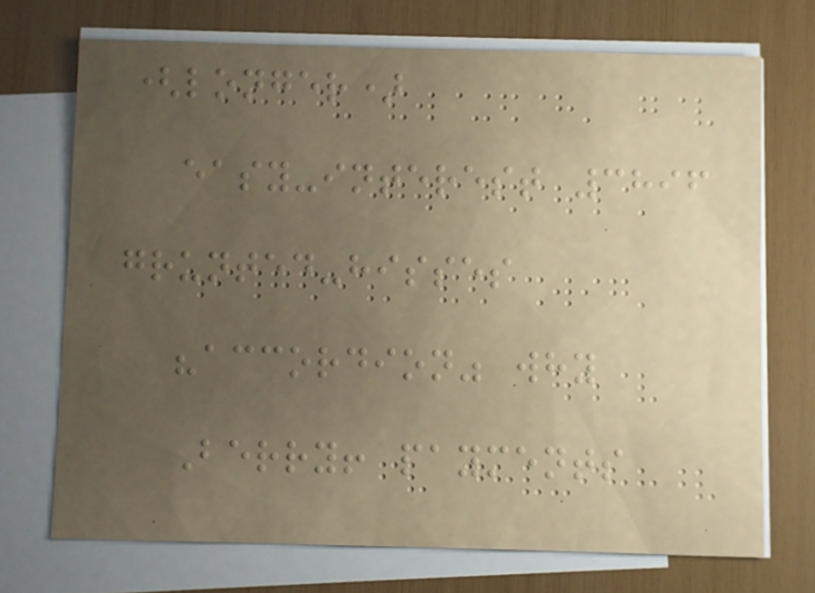(longer)
easy-interest 3896
grunted-hisses
"accordion" why
Berry! payments
